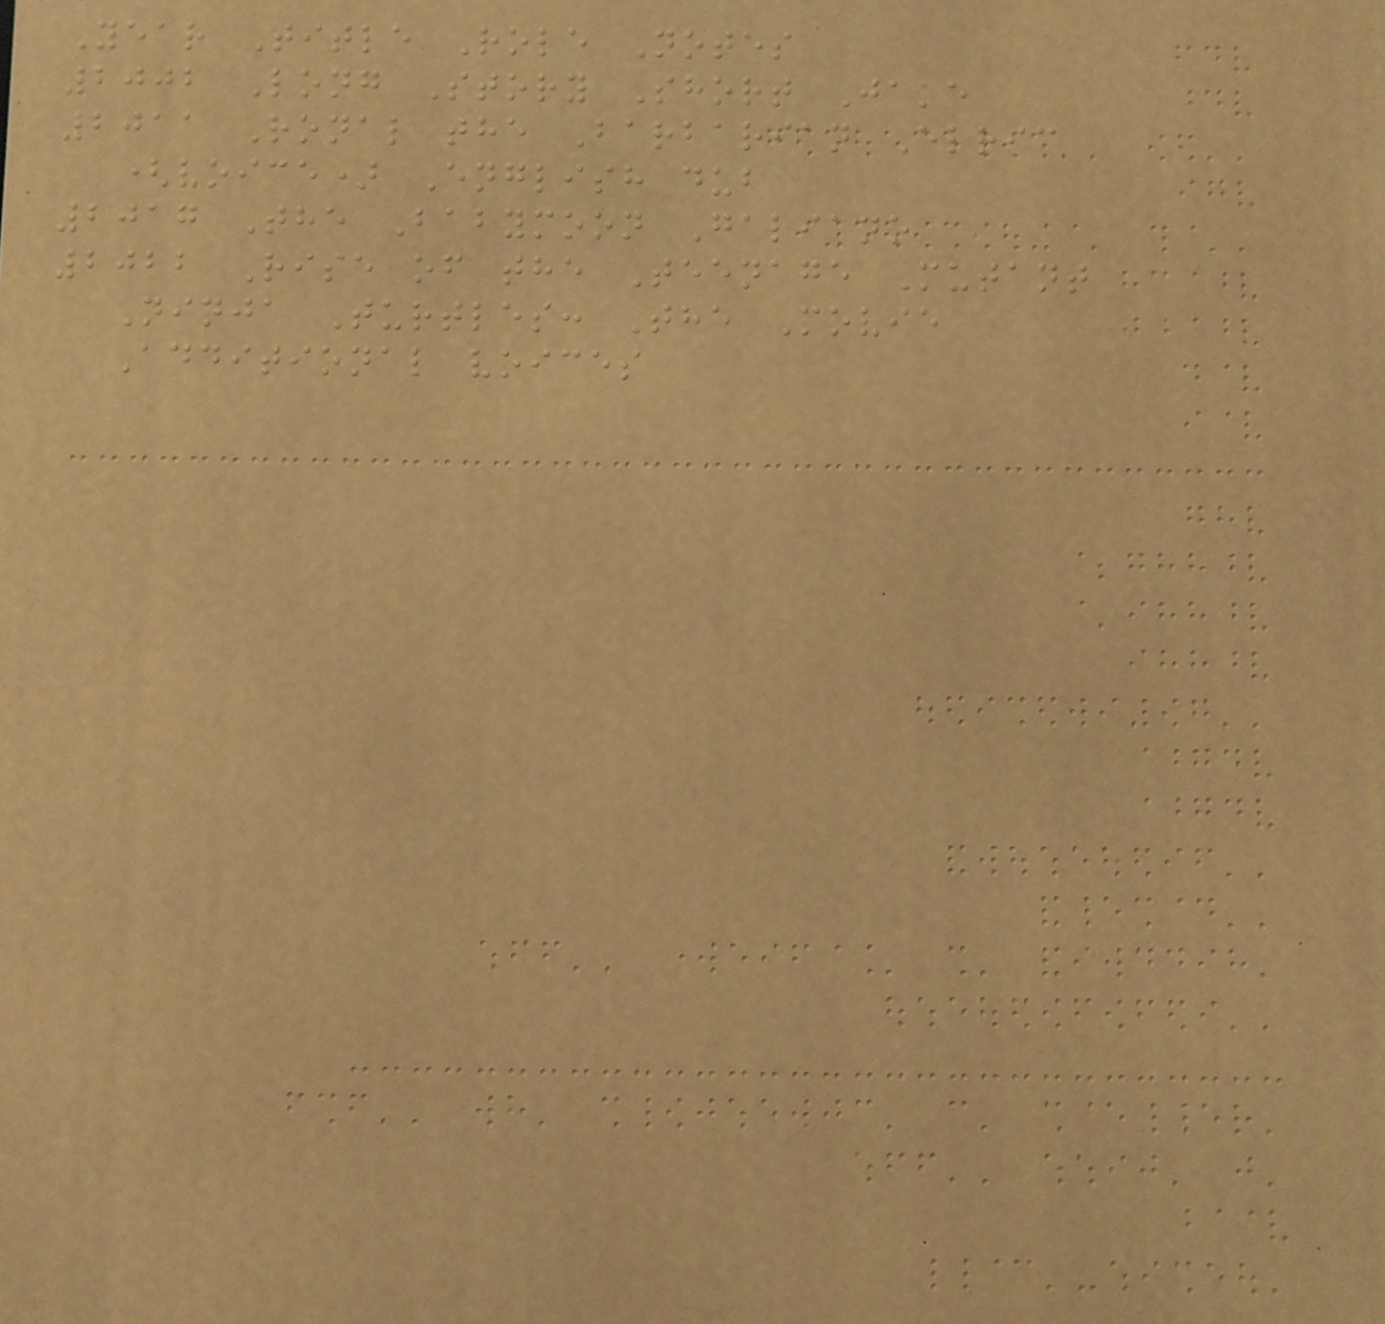Year Title Role Notes
2002 Long Story Short Jake
2011 Ronal the Barbarian Elric
(voice) English dub
2017 The Babymoon Galiano
2022 Rise of the Teenage Mutant
Ninja Turtles: The Movie
Additional voices
